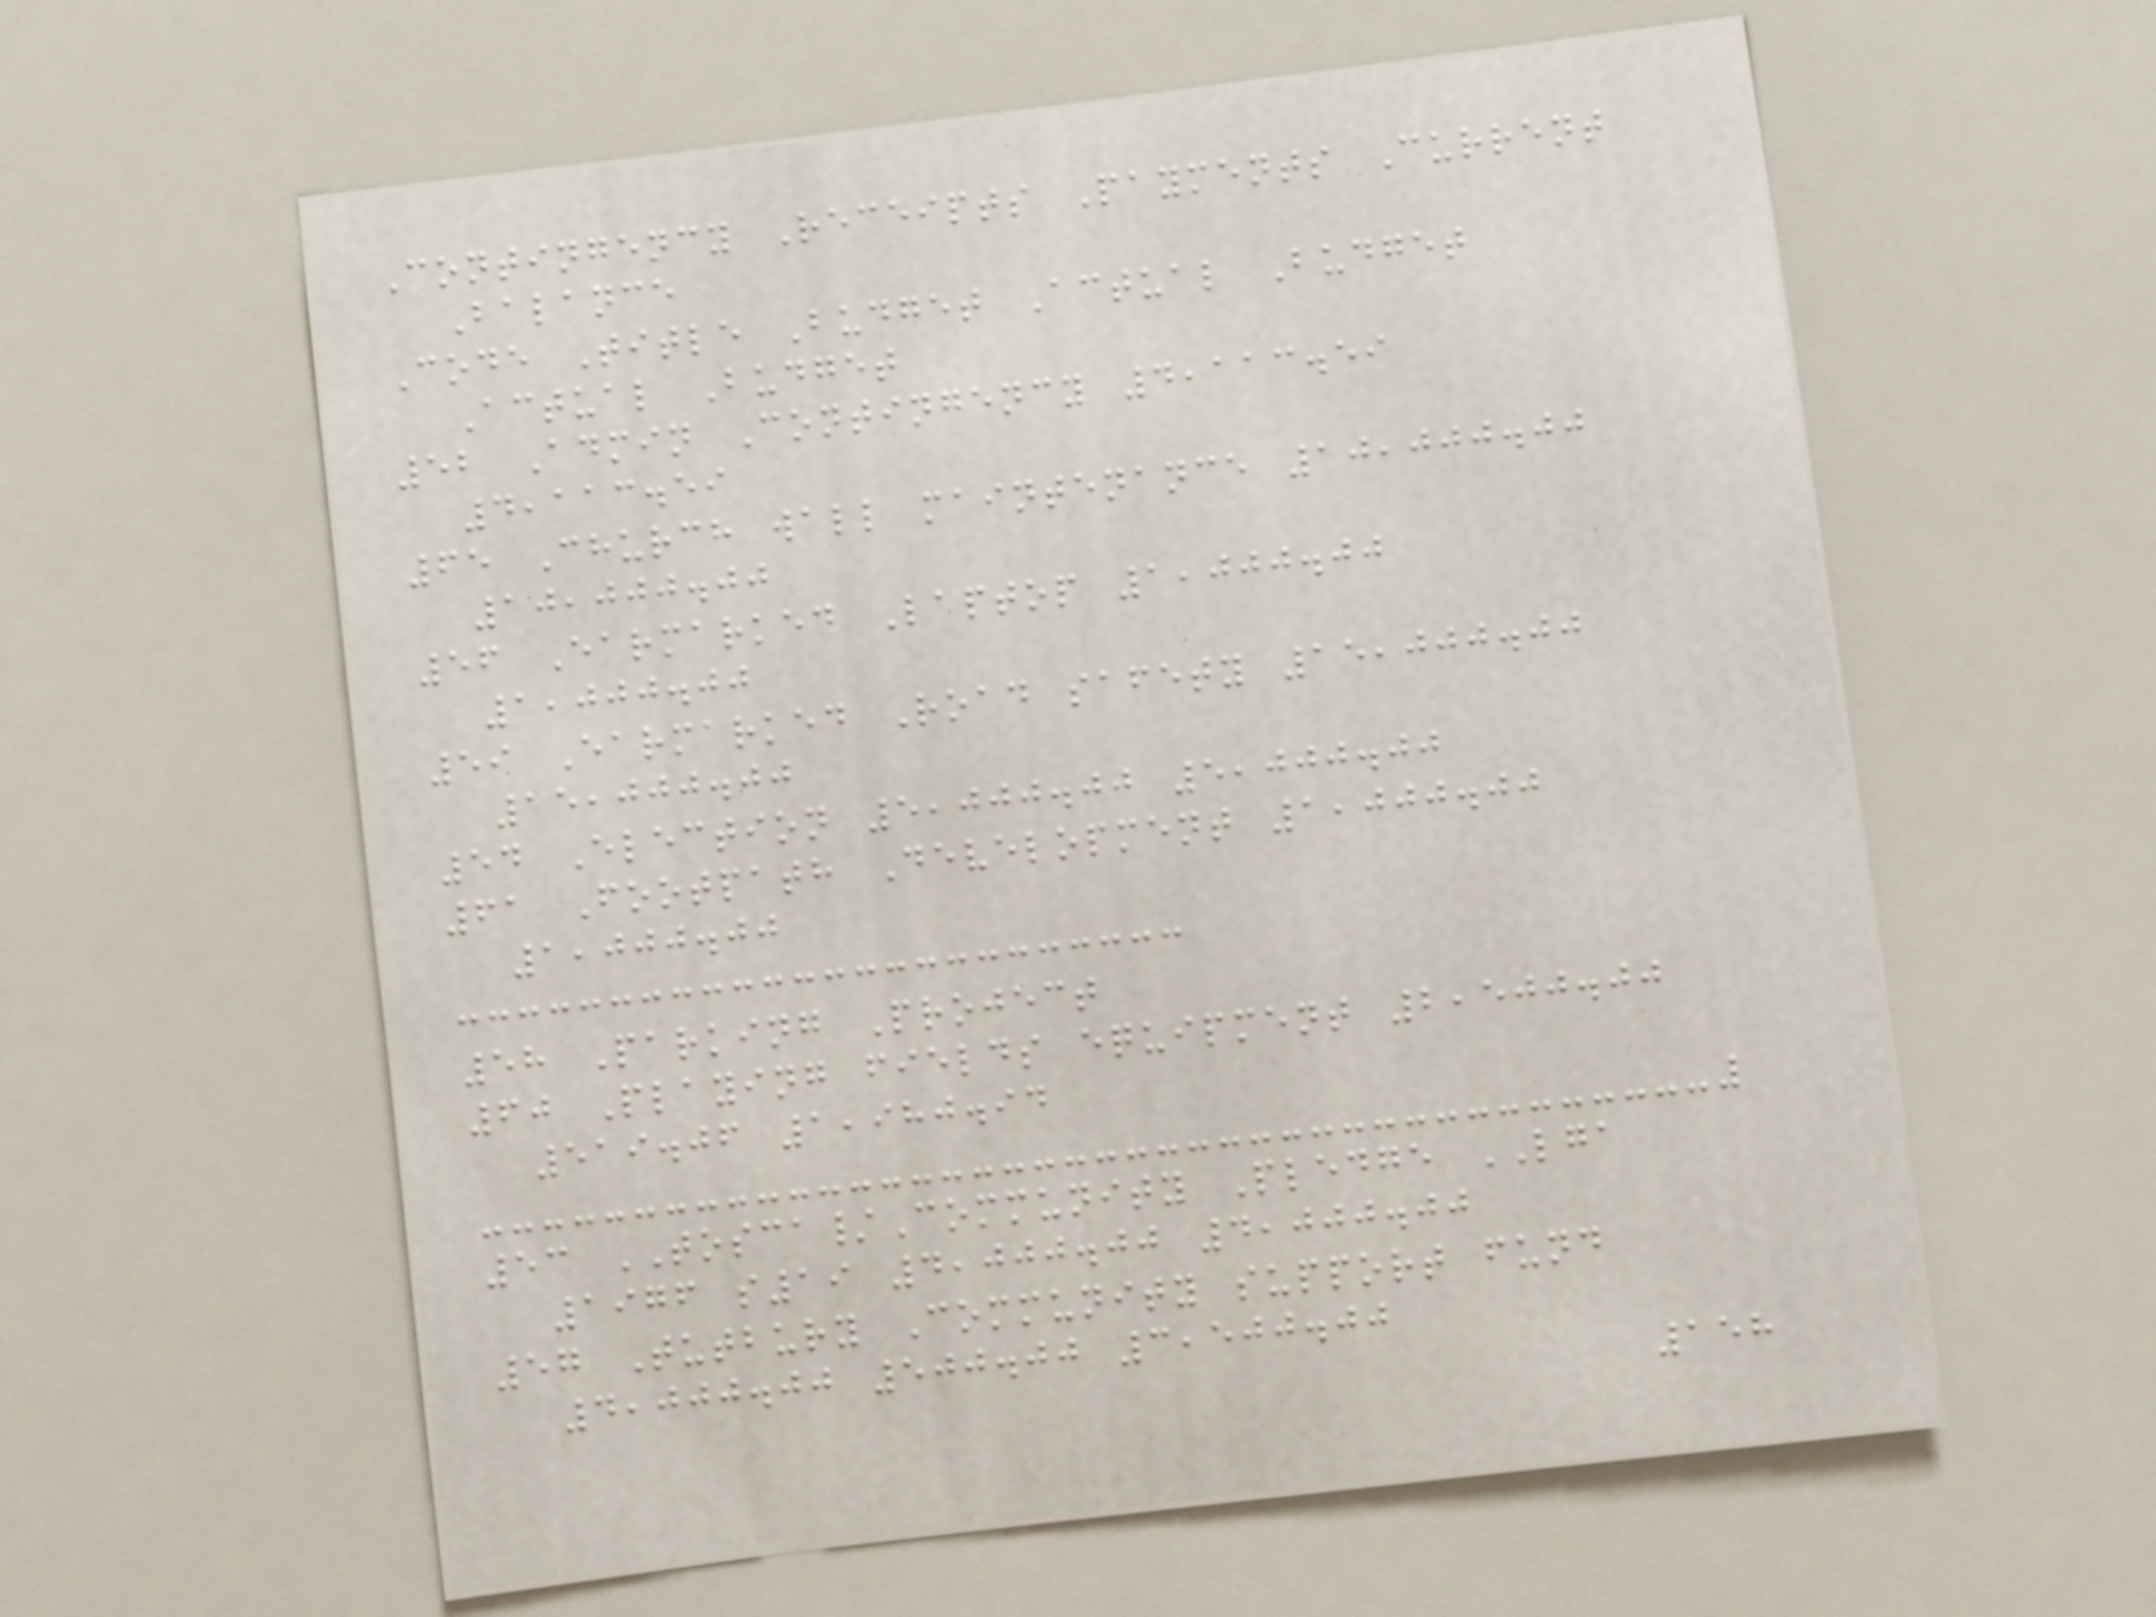Contingency Receipts Payments Current
Balance
Code Title Budget Actual Budget
Actual Budget
52 Admin Contingency 4,113.59
4,113.59
65 Church wall maintenance 10,000.00
10,000.00
56 Earmarked Laptop 1,000.00
1,000.00
59 Earmarked Road safety 15,000.00
15,000.00
54 Election 5,000.00 5,000.00
61 Footpath Development 1,000.00
1,000.00
58 Parking Project
60 Playing fields equipment 2,500.00
519.06 1,980.94
53 TOSCA/Community Pledge LGA
1976 s19 4,000.00 4,000.00
57 Tutbury Community support fund
4,000.00 500.00 3,500.00
158
